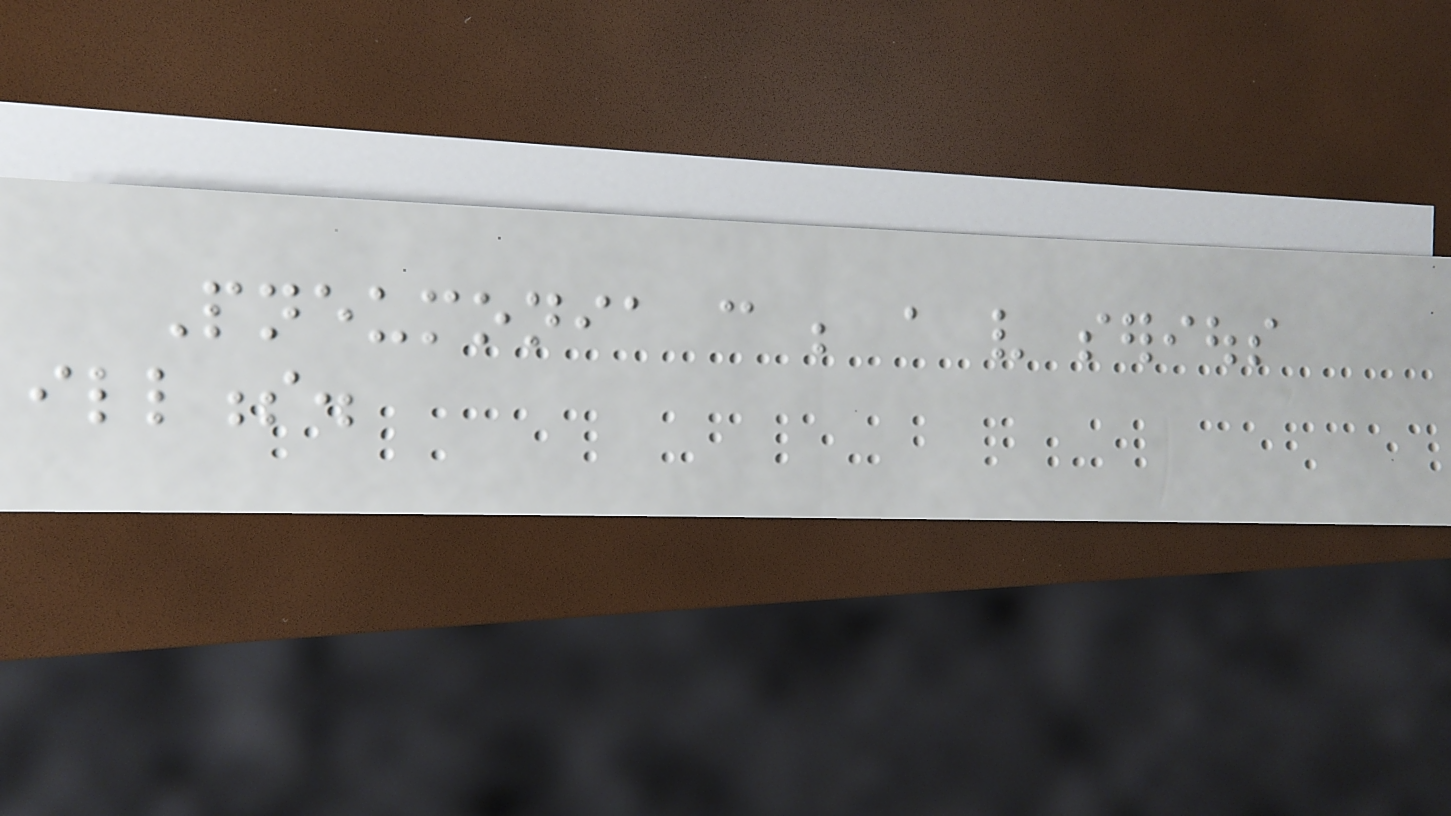Pneumonia can be a very serious
illness.
